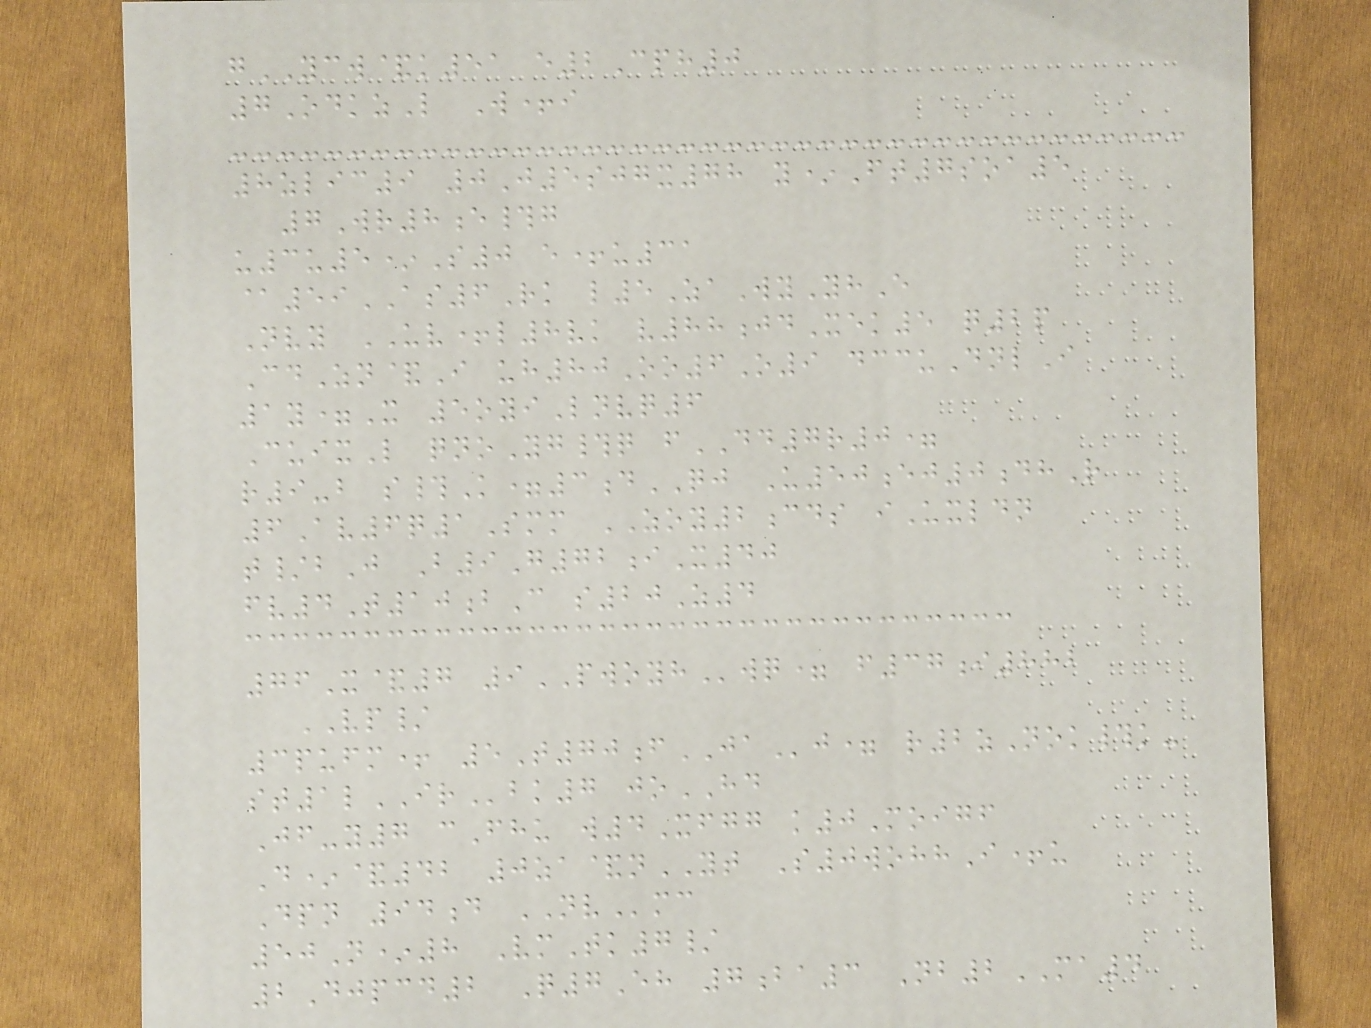gYCW&k51 e2Cph0
7OdkzL W+i
8zlic9 0J5sjgx78 y*Ft7soa5
7Wr8e#g
u3u5*S0 e+u31
@59AS6Rk l5ZaWyYhE
Nvy UV+l8vk v88jdXek5 q2p
CdZn&I uh80Oo6O9 dccuDnlI
1y=X 5oyiLnvq6
CuixL qnoYg#q fDD7r0=
r9-b s#K=3dQJ U50ej0dhR
6Av6q1Smm ZOY2cds iUxldn
t/bJ B9G72iX40
fv4T10bC s20Z4
76X&7 9PWOYHwq= f37i882
VP/
3pufm+ 5T70fJAj= r2zNok#k-
st1lIRbk7 joHD
Jf-y7 cFhu w4Xfgg k0Moigf
D*&42 0za&nYT S0wohhI+u
Dpn 94d NVmc
50N*8 VmTk7/
2Djpcd2 Q7Eh 7ba3 Nb2MA4
